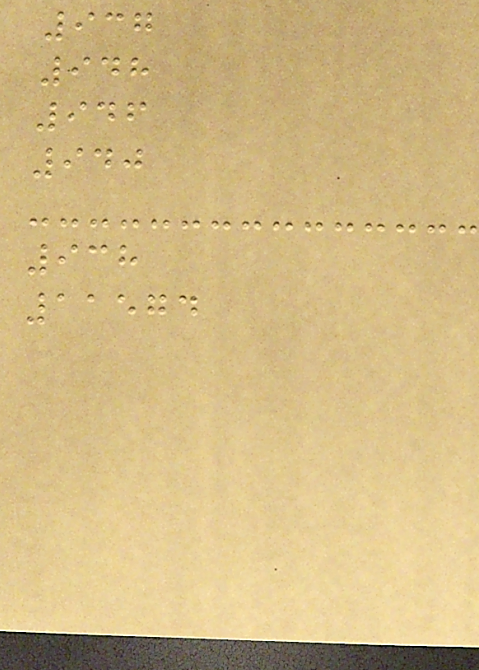937
948
946
940
938
11574
